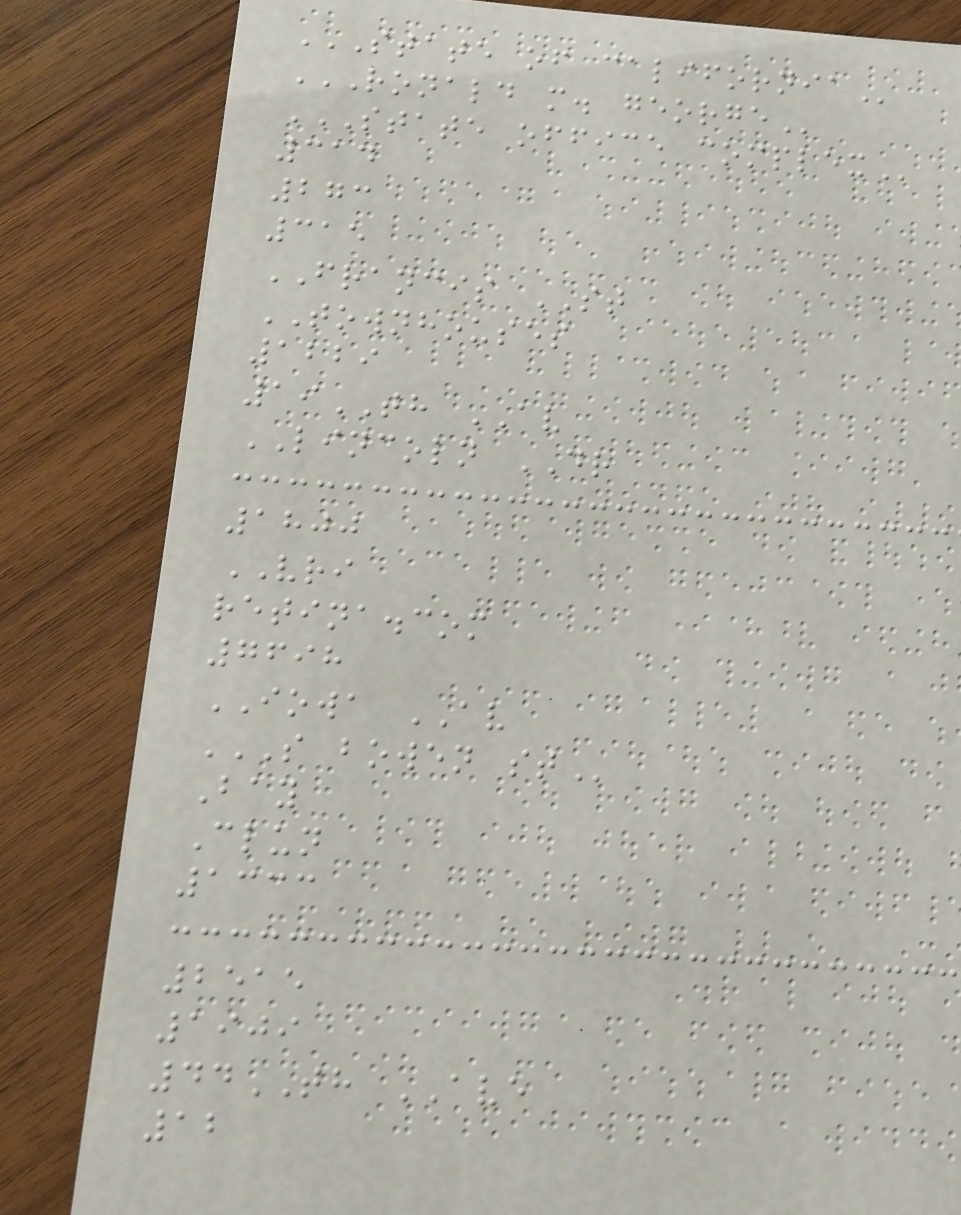STATE OF CALIFORNIA
RONALD M. GEORGE
STATE OFFICE COMPLEX
314
273
315
FRANCIS ST
TOWNHOUSES
1229
19TH AV
LINCOLN DR
1800
VRI
retina.com
7698
IOWA AV
S BOWEN ST
Bay
Clun
1333
2515
1909
44TH AVE
12
